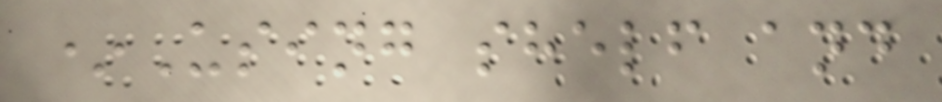*Using shelf and
